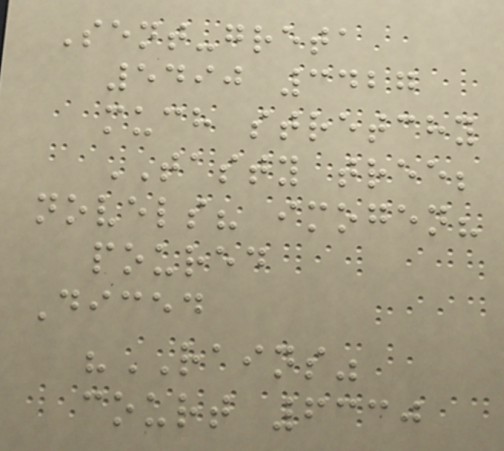Sent-greta
5490 3427
much stretchy
TASTY tree;
novels? imogen?
poured
Diced
"RAINS"
court 6330
